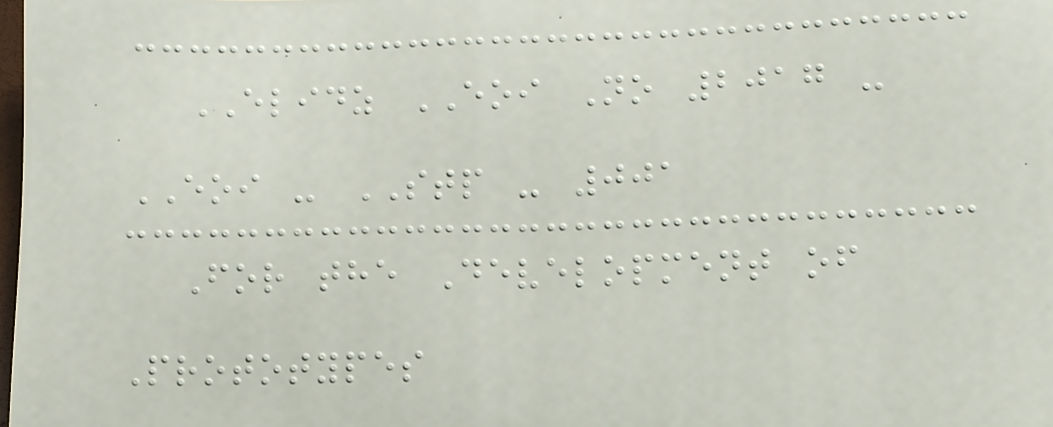ELIDZ EOI No 2017 -
EOI - STP - 001
For the Development of
Prototypes
